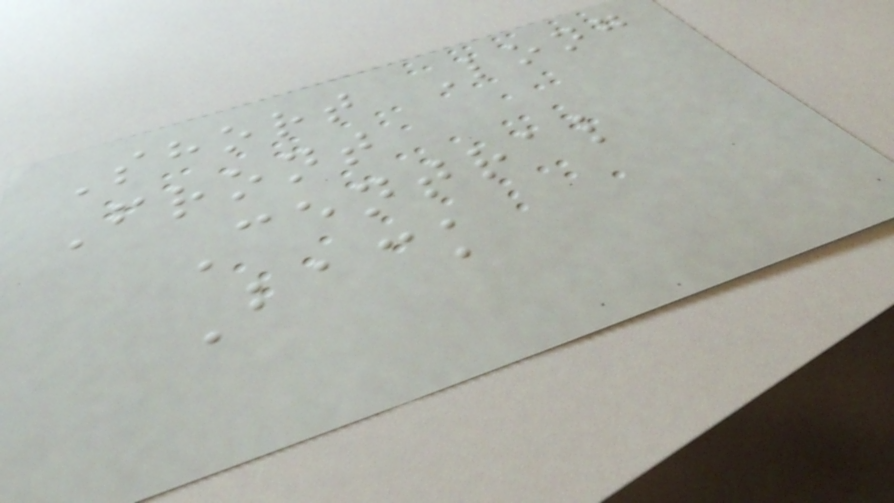Short Long
Front
Central
Back
